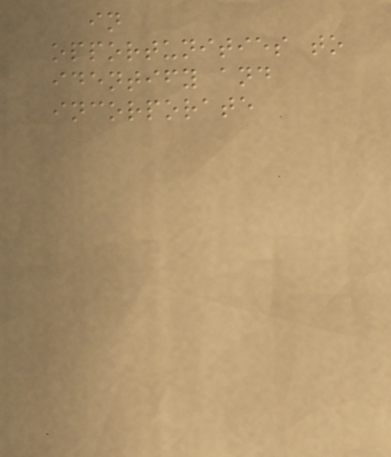in
opportunities to
identify and
incorporate
